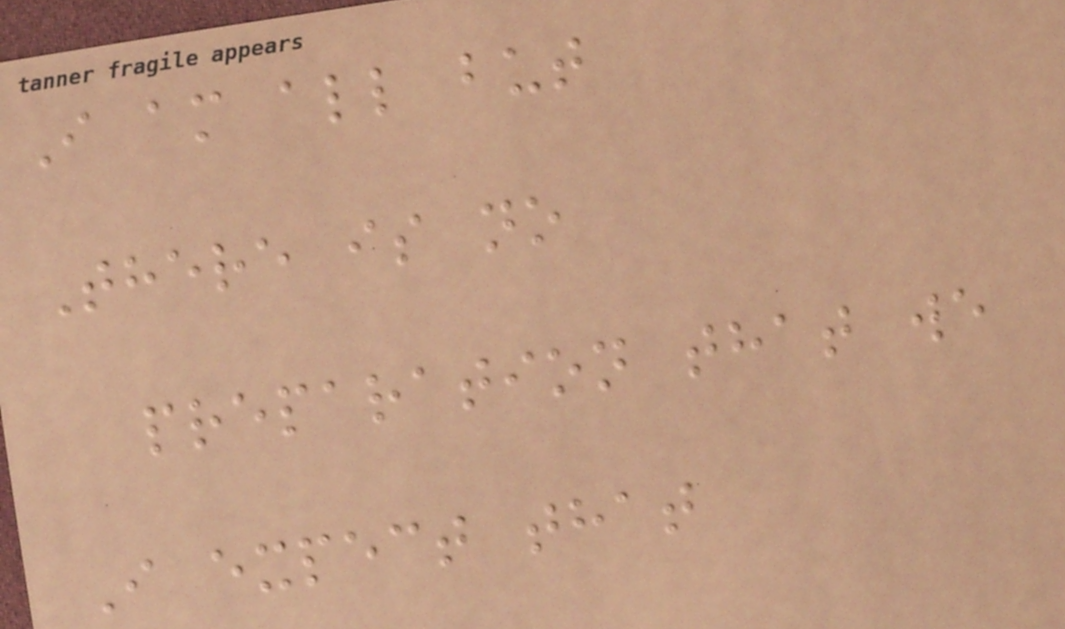I am all but
There is no
preparation that we
I expect that
